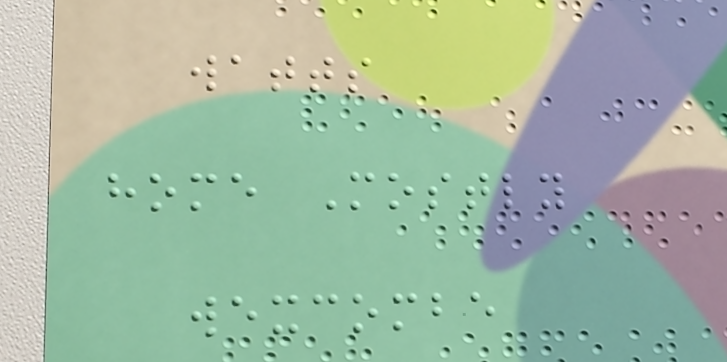watts
home Mostly
wexcombe
